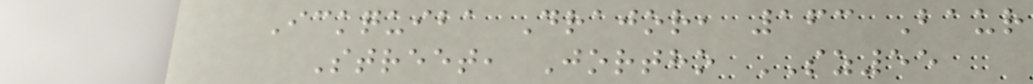Ickquiba Drajor, 163 Baur
Street, Jortho SZ55
